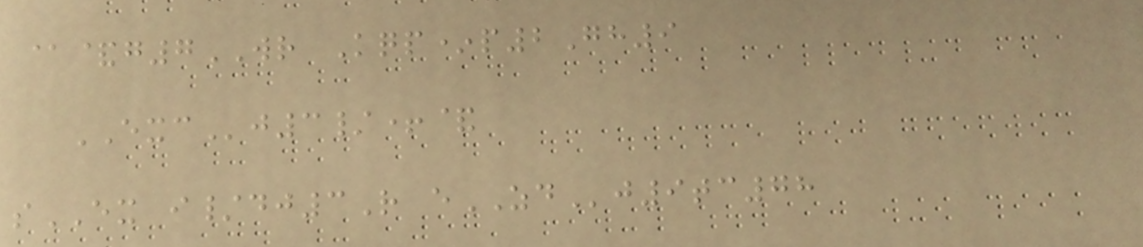@&g7WR Kqp*p2Gh9
EXCj3/+&
sEX i/dj3R eZDj9tc78
